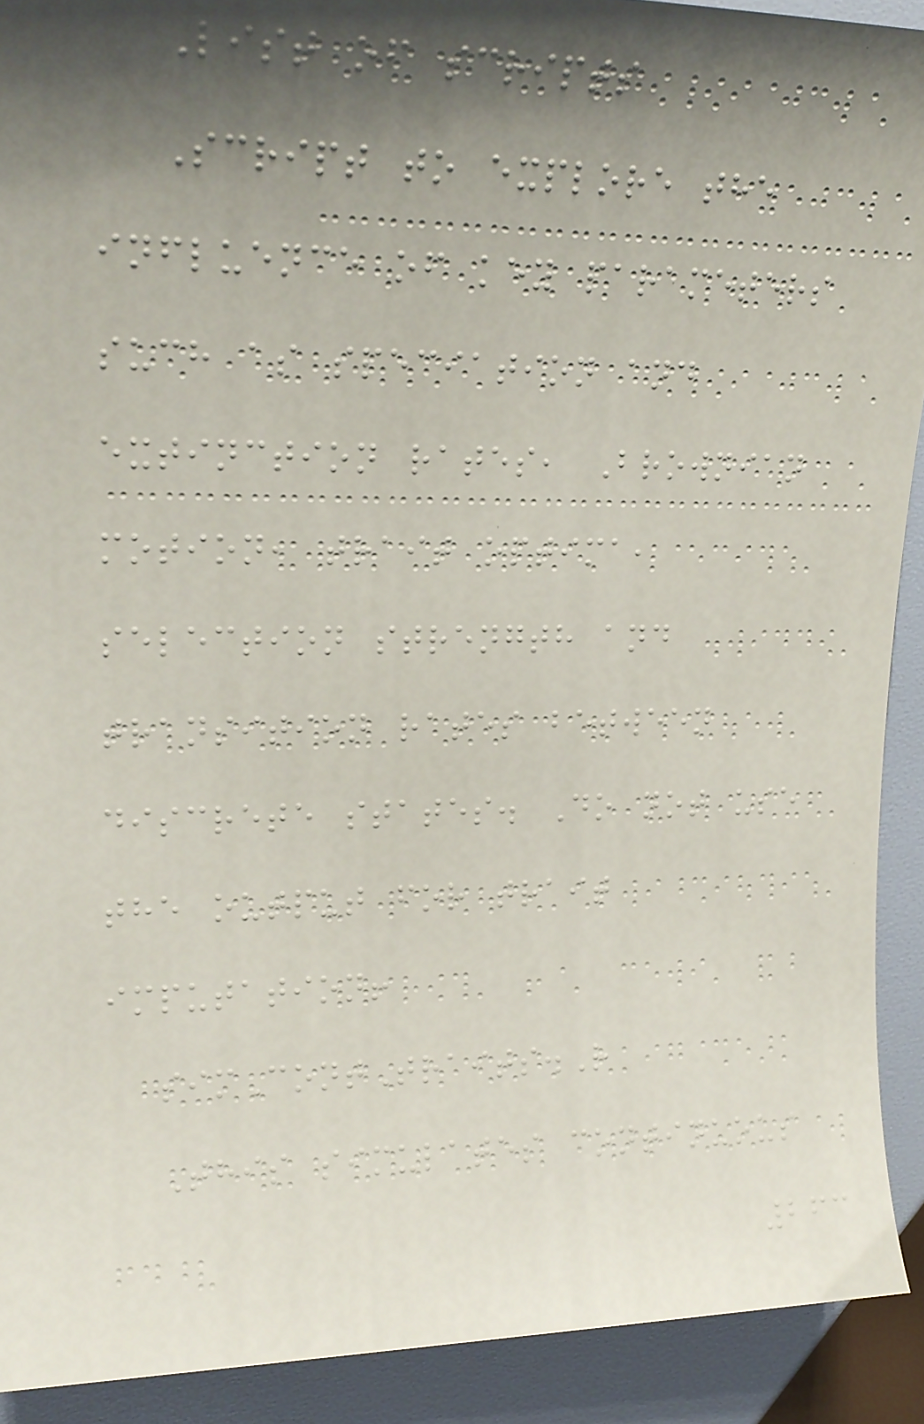List of scripts
Script to explore the
influence of key parameters
such as speciation and
extinction rates, Brownian
motion, trait optima,
selection strength and
transition rates between
discrete states. Do not use
the output for trait
imputation!
simContTraits.R
This simulates continuous
263
